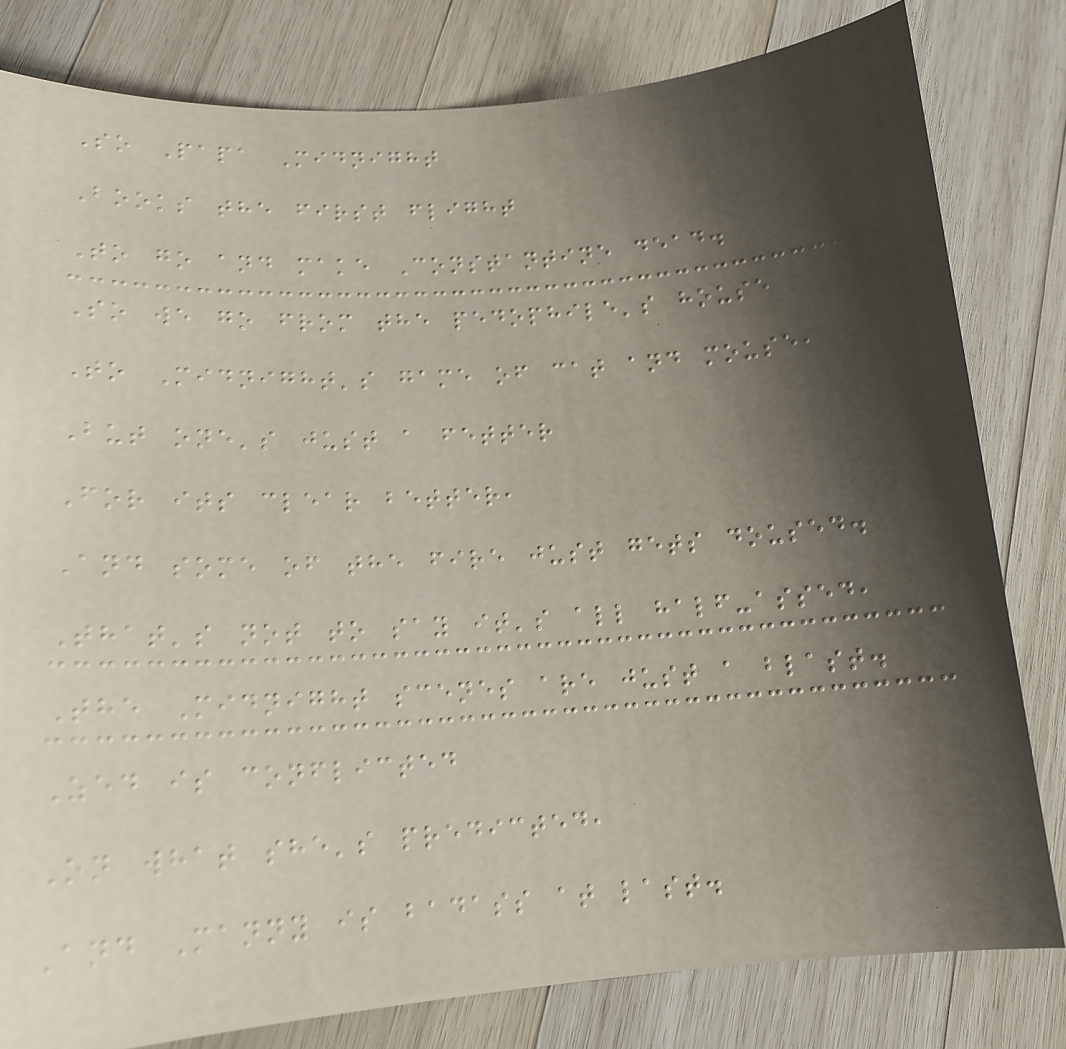So Papa Midnight
Books the first flight
To go and make Constantine dead.
So we go from the pedophile's house
To Midnight's game of cat and mouse,
But one's just a fetter
For its clear better,
And some of the fire just gets doused.
That's not to say it's all half-assed,
The Midnight scenes are just a blast.
Zed is conflicted
On what she's predicted,
And Manny is badass at last.
